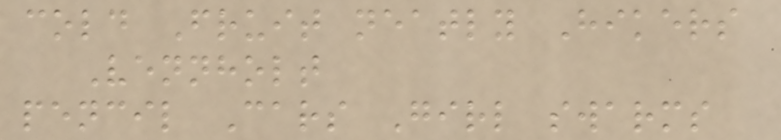cold Fruit neatly Hikers
Vennholt
pencil Cars Girl swarms
